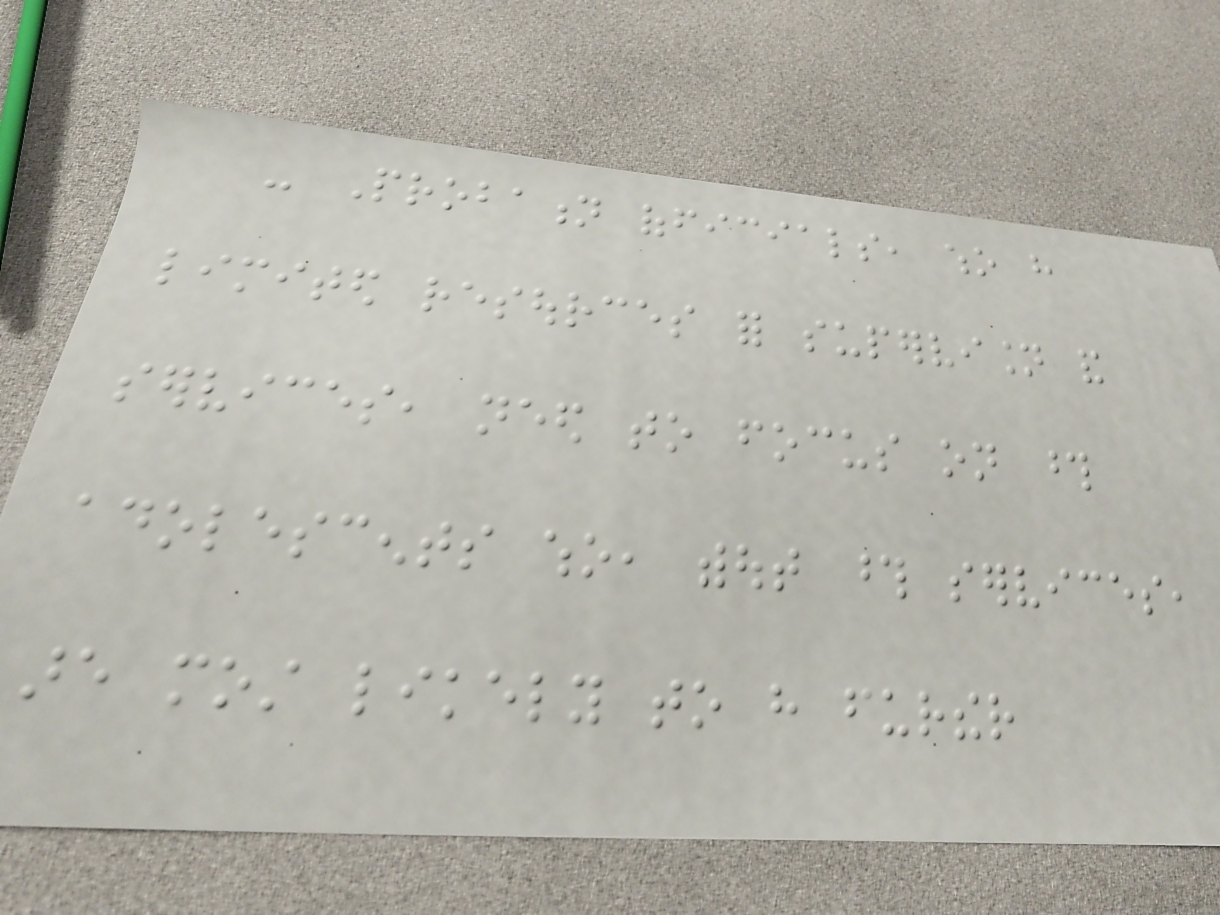- Probation officials, who have
limited resources for supervision and
services, need to focus on those
adolescents who, without those services,
are most likely to have further
